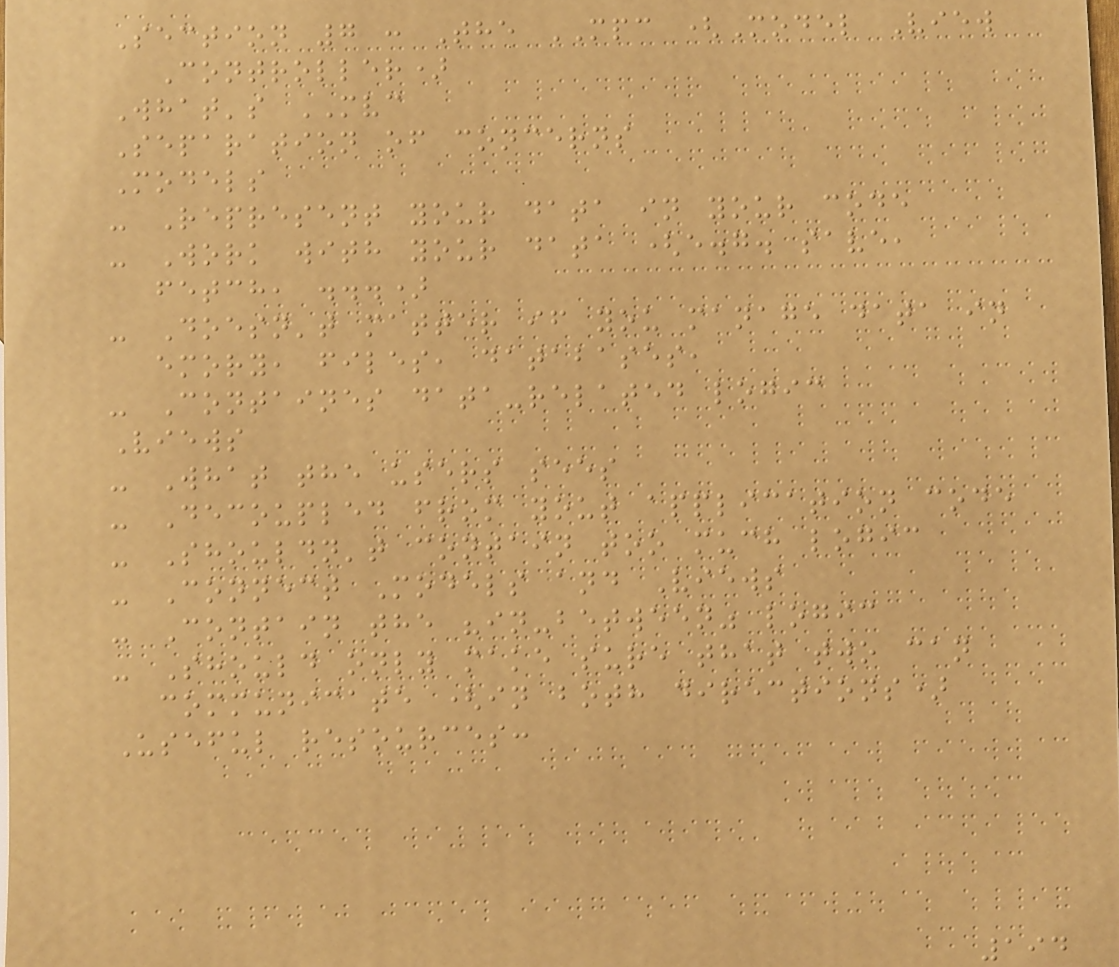Section 7 : The MPC (Model View
Controller)
What's MVC
Separation of concerns
Models
- Represent your data in your code
- Work with your data (e.g. save,
fetch, ...)
- Doesn't matter if you manage data in
emory, files, databases,
- Containes data-related logic
Views
- What the users sees
- Decoupled from yout application code
- Shouldn't contain too much logic
- Connect Models and Views
- Contain the "in-between" logic
- Should only make sure that two can
communicate (in both directions)
Useful resources:
194
